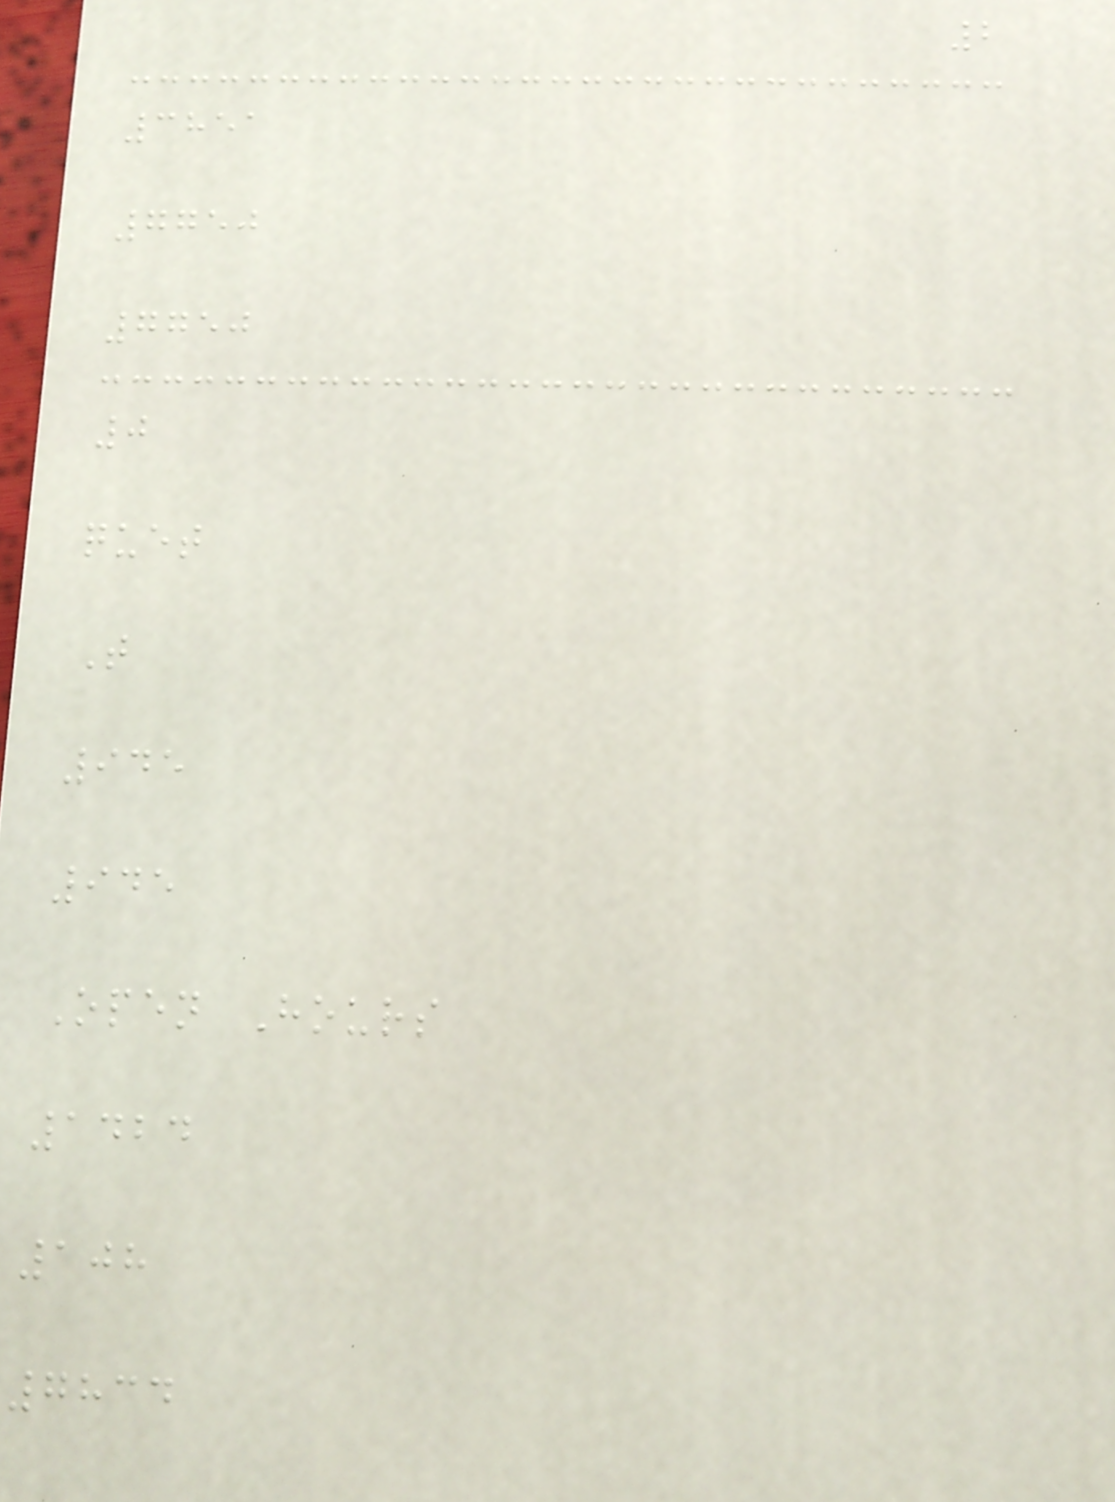2
3851
7750
7750
0
quet
T
945
945
Open Hours
1424
108
7834
